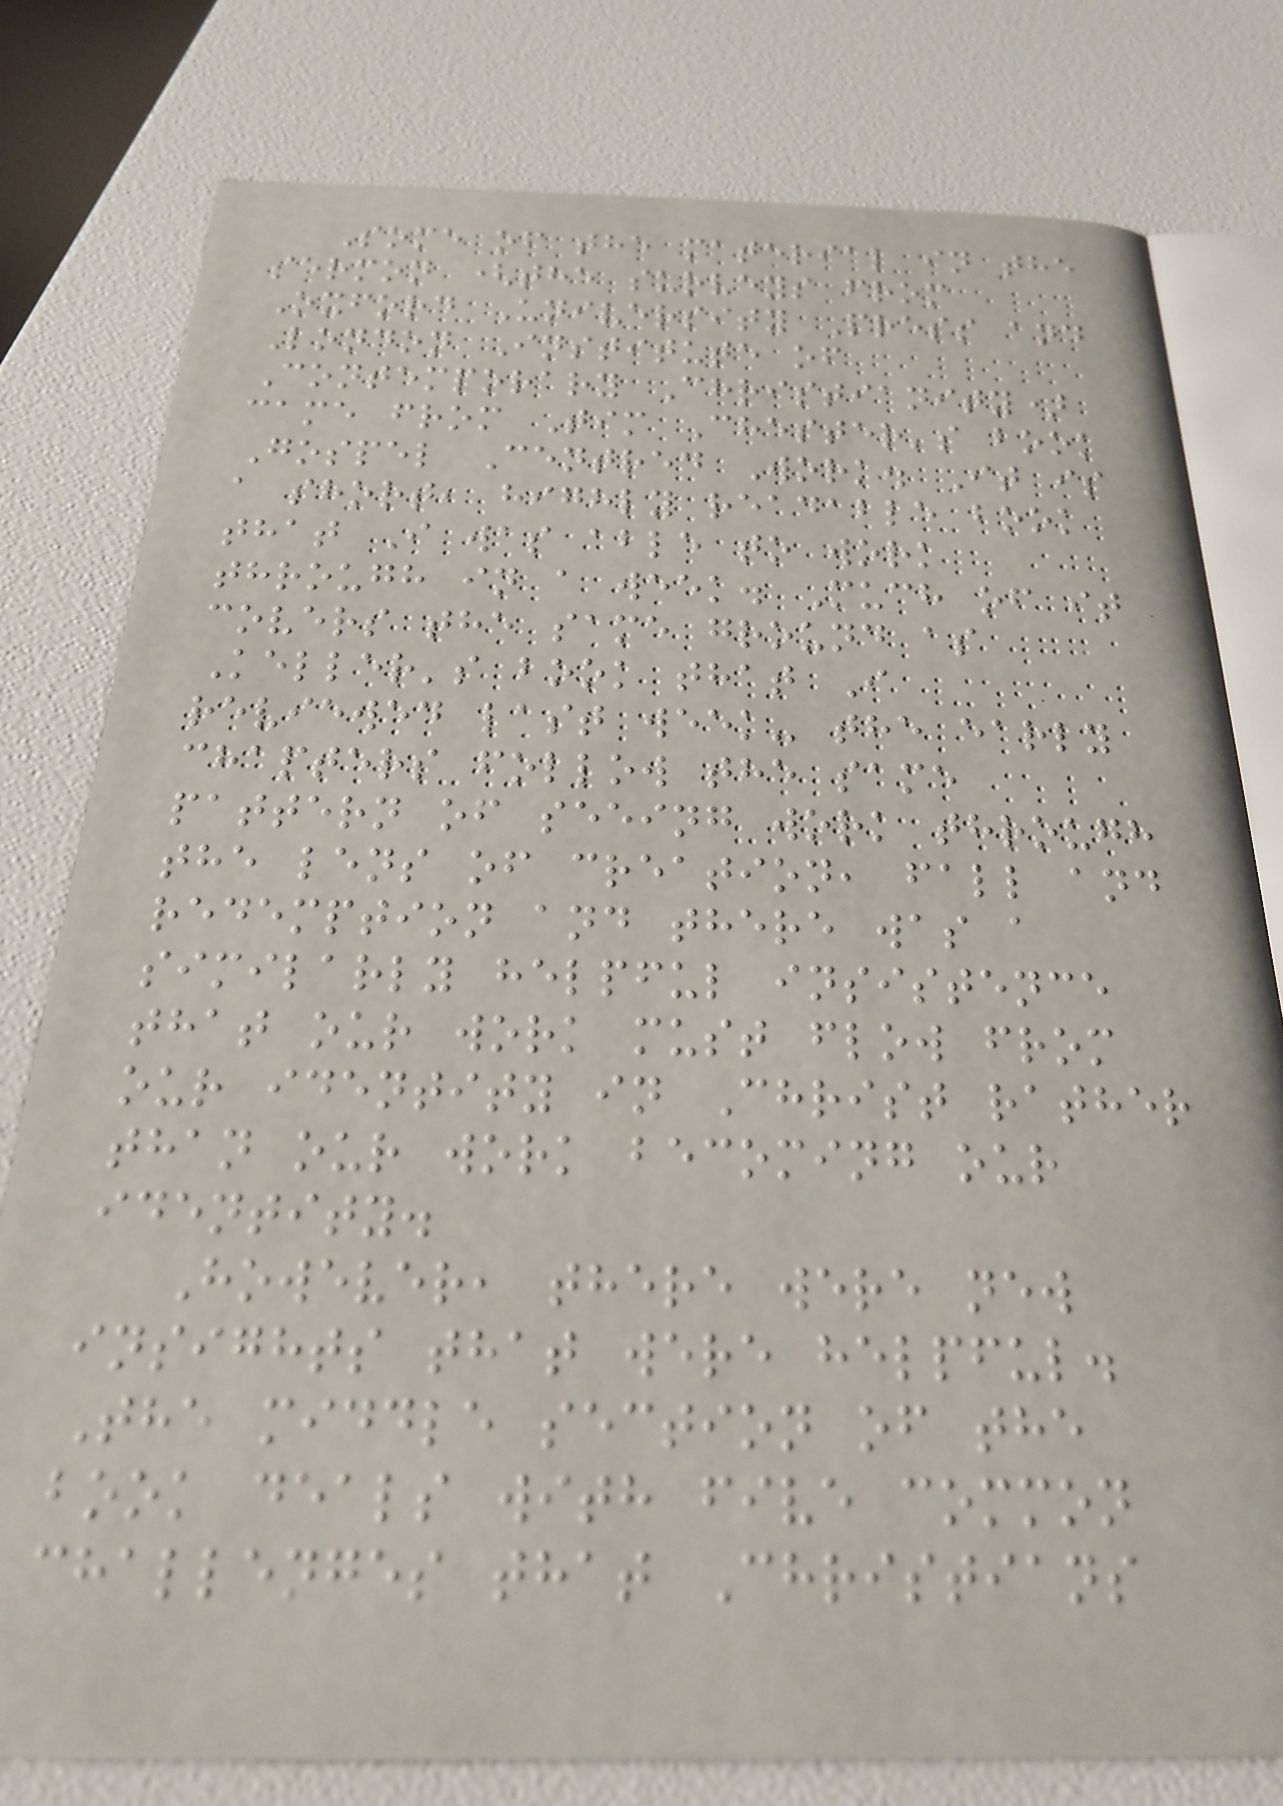Some of the material in the
sermon (the surveys from
Oxford University Press and
London Institute of
Contemporary Christianity)
came from Tim Chester's book
Gospel Centred Work. It is
a short, highly readable book
that I was able to work
through in a week. Much of it
covers the same ground as
Keller's book that I
reviewed last week- the early
chapters follow the same
pattern of seeing work through
the lens of creation, fall and
redemption and there was a
similarly helpful insistence
that our work must flow from
our identity in Christ rather
than our work becoming our
identity.
However, there were new
insights that were helpful.
The middle section of the
book deals with five common
challenges that Christians
